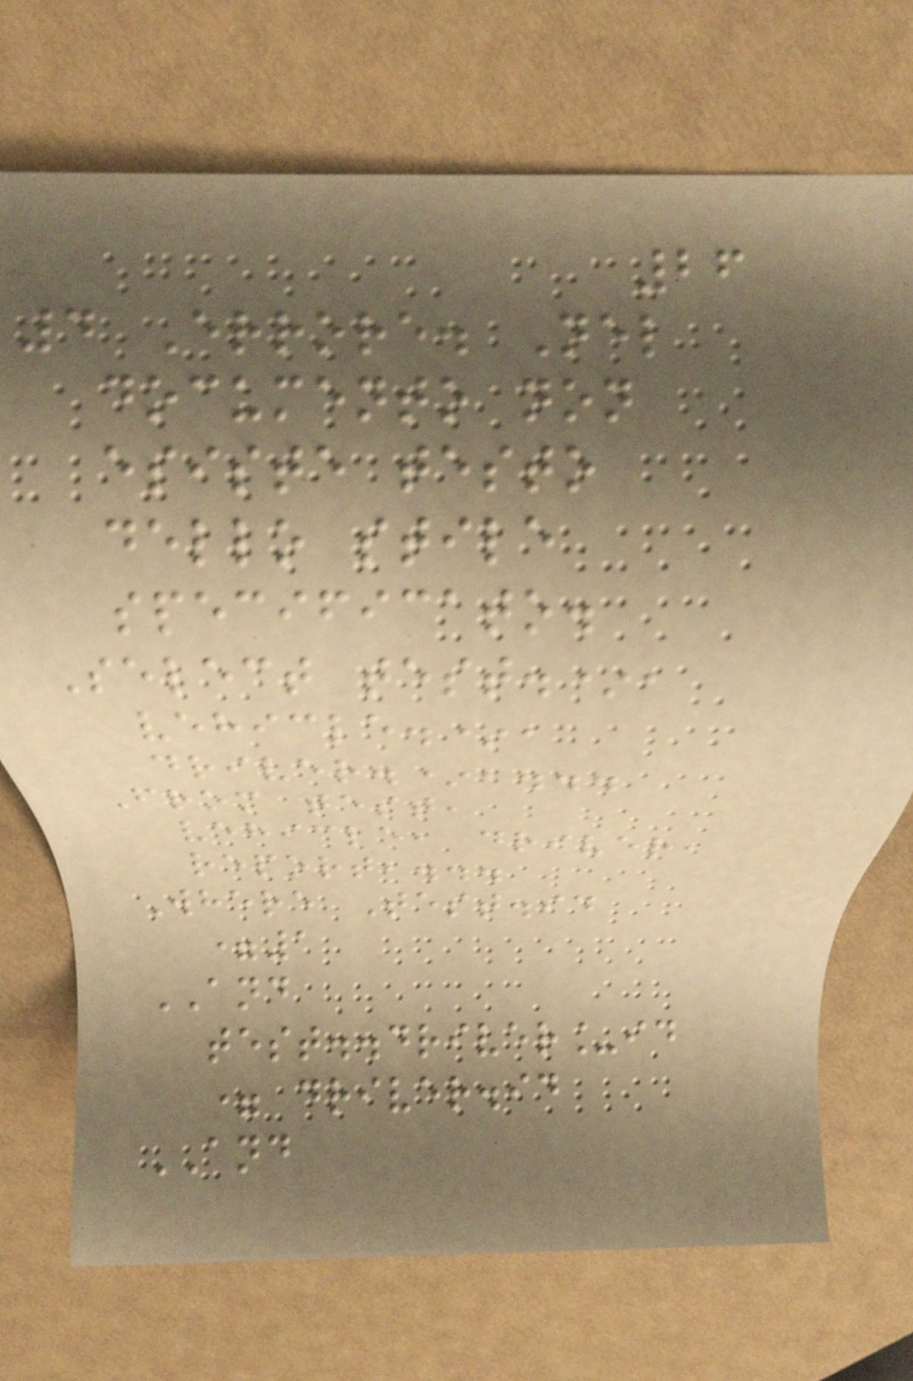26
4 Errore. Nel
documento non
esiste testo
dello stile
specificato.
Select test.*,
vehicle.*,
driver.*,...
From test,
vehicle, driver,
report,...
Where Test.id
=1
AND
test..driver_id
= driver.id
AND
